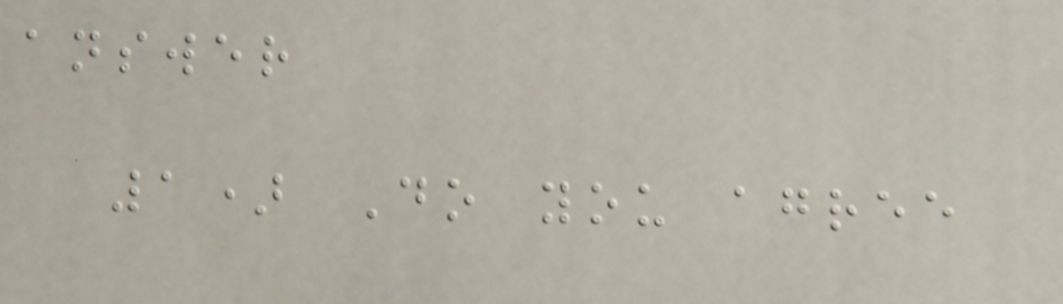answer
1) Do you agree
